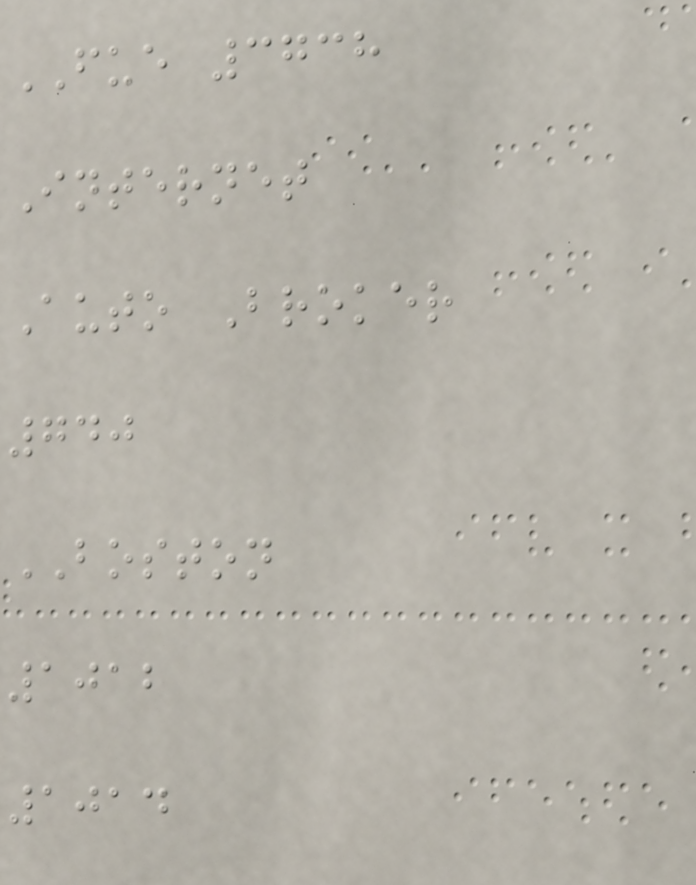FUE 3738
Internet
Auto Broker
740
BOSTON
1012
1014
